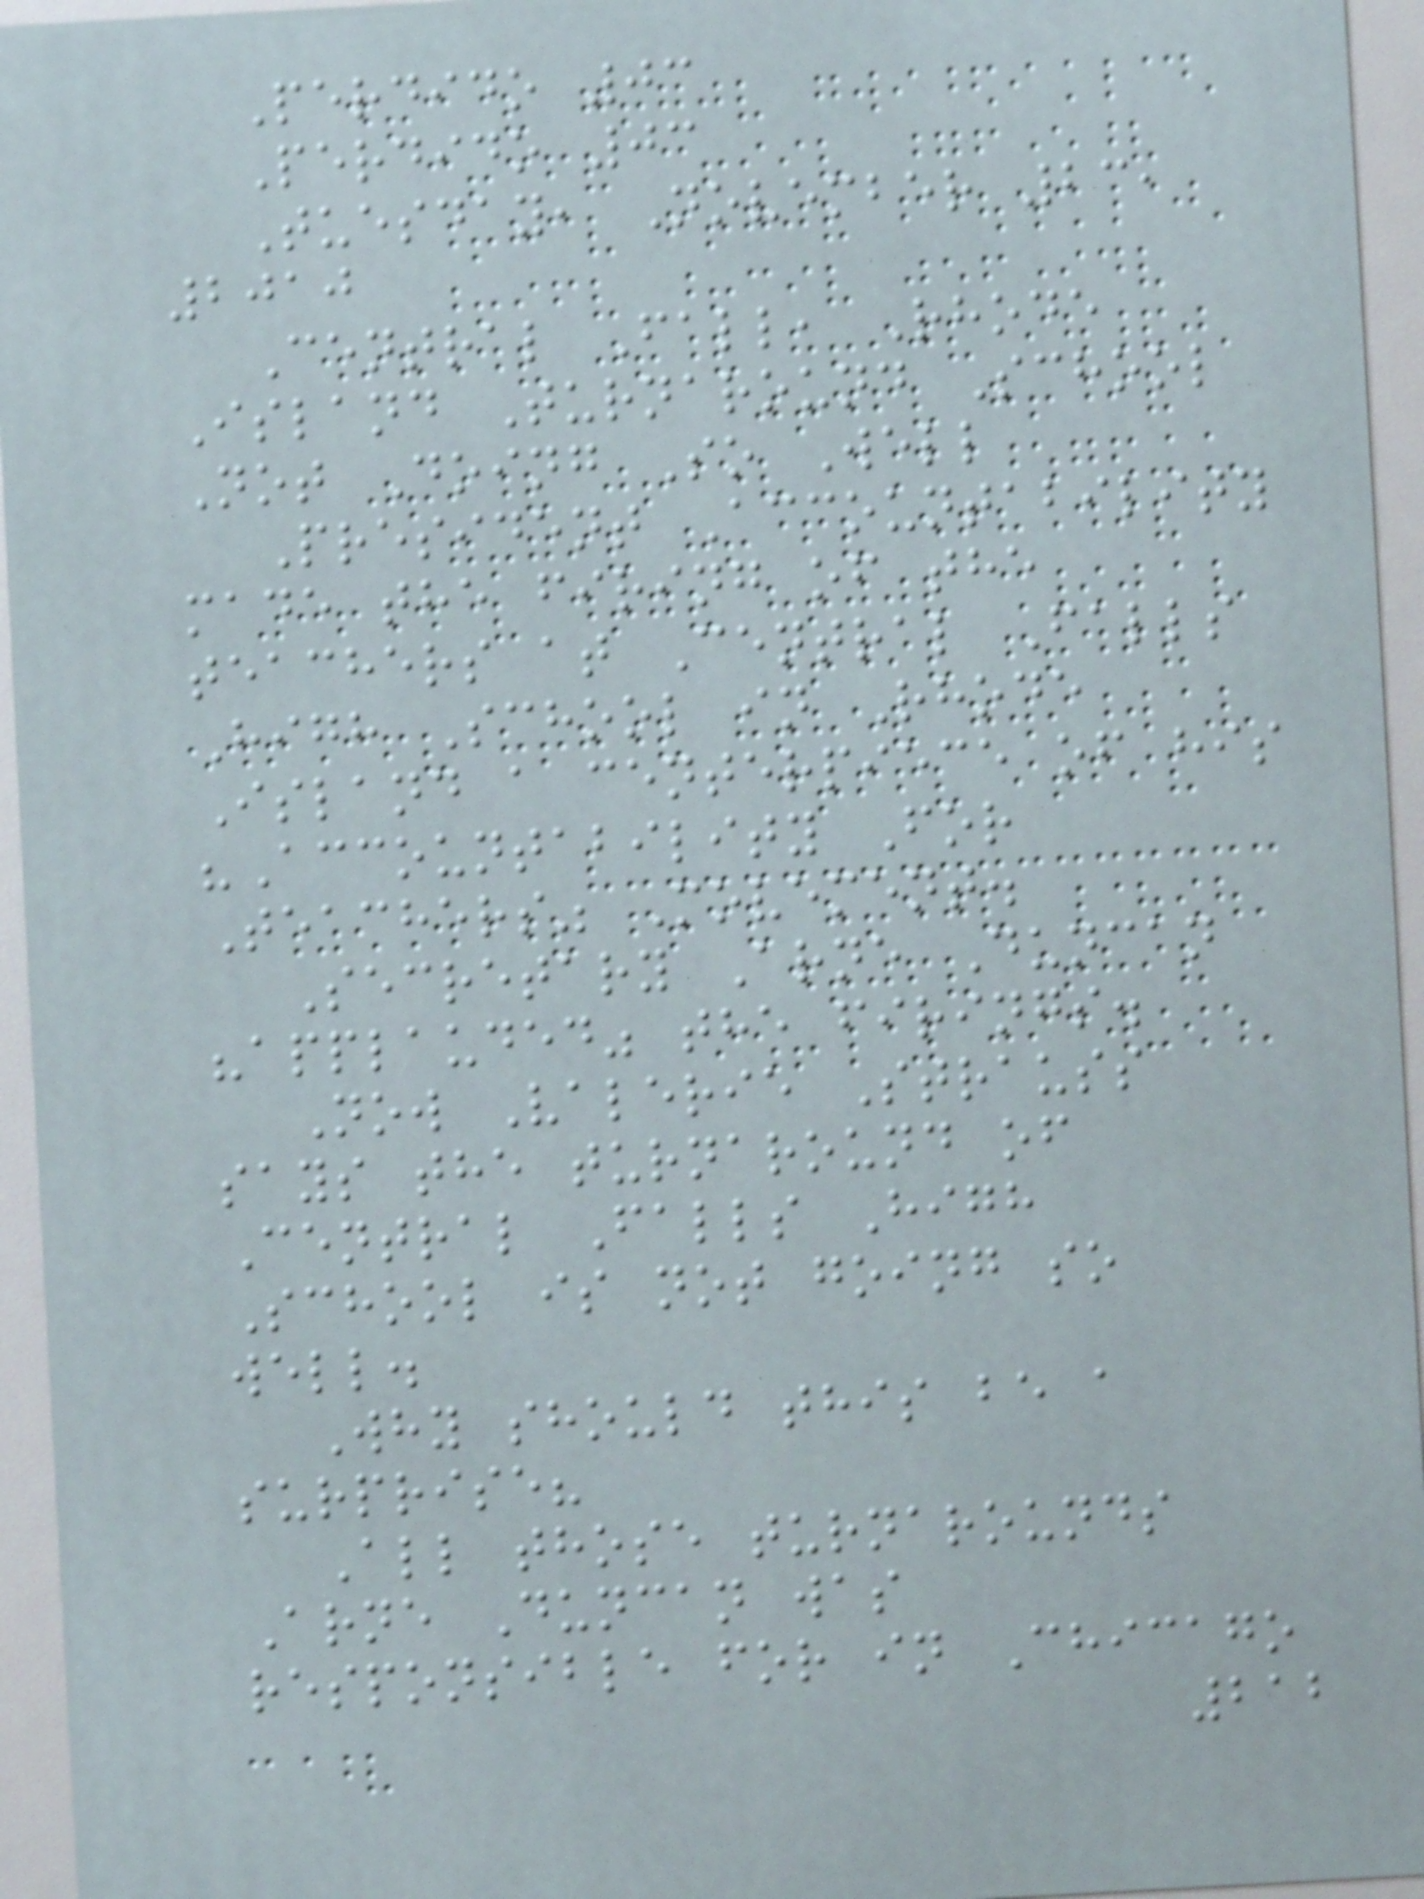Perdido 03
Perdido 03
Tuesday, November 23,
2010
Central Fall, Rhode
Island Turnaround School
Not Doing So Well
President Accountability
made the firing of the
teachers at Central Falls
High School in Rhode
Island a centerpiece of his
"Accountability For
Teachers" Movement.
Secretary Arne Duncan
"applauded" the firings.
Now Valerie Strauss
says the turnaround of
Central Falls High
School is not going so
well.
Why should this be a
surprise?
All those turnarounds
Arne Duncan was
responsible for in Chicago
212
